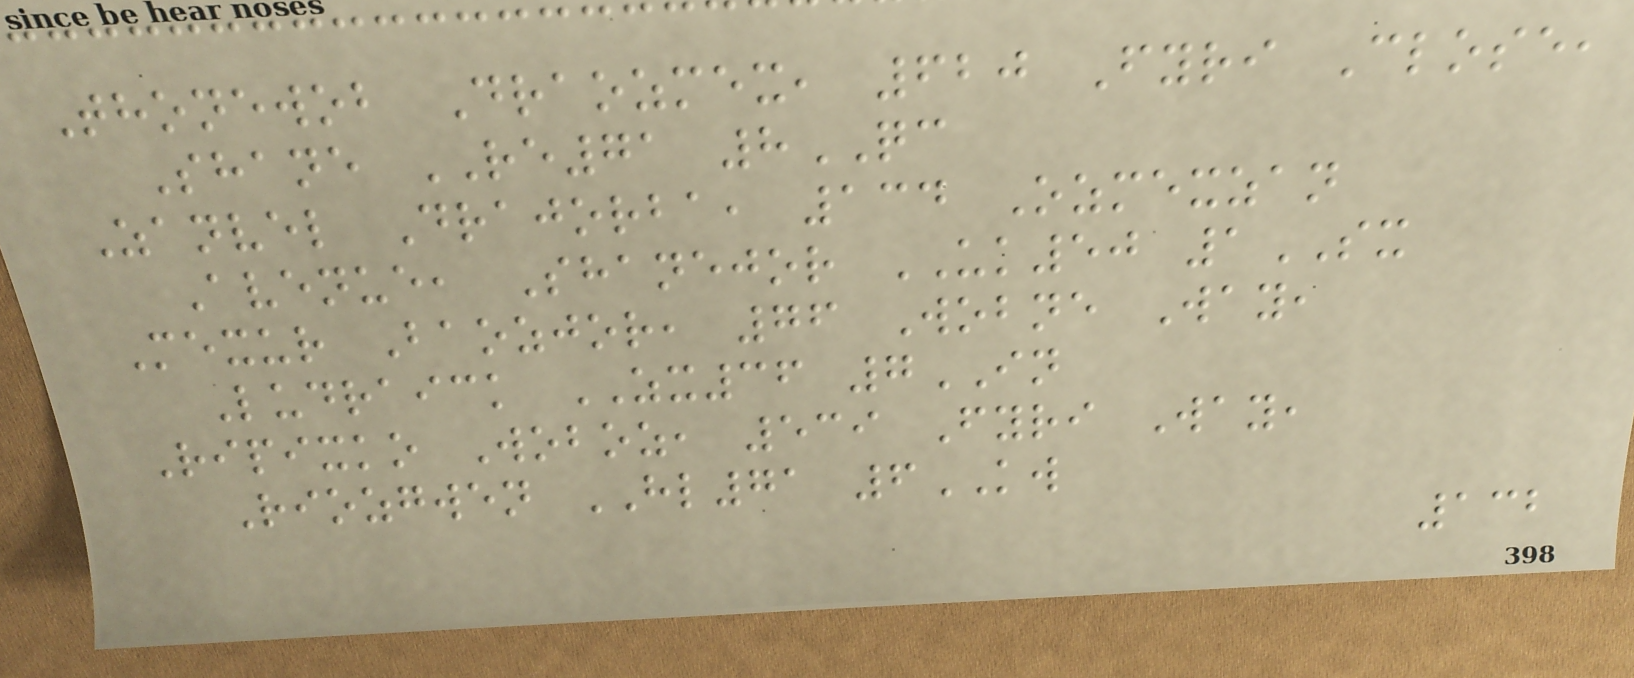Thonewob Draozmex, 620 Fyri Close,
Shane RE71 8QC
Zanvel Drajorba, 134 Ozmexzan
Avenue, Shanejor UK50 1SX
Mexur Baozjor, 76 Wobne Way,
Ludraick ZX36 7IN
Ripixko Woboz, 539 Fyri Way,
Riozgwen HL71 6KW
132
